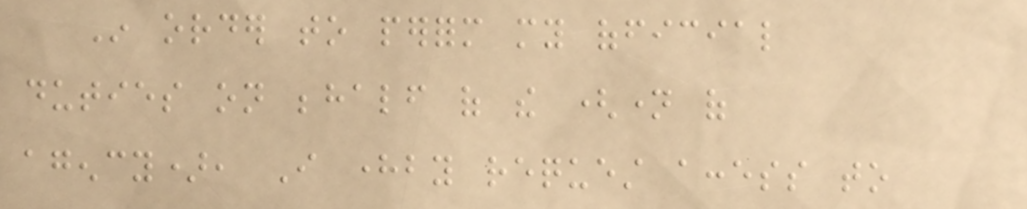In order to perform my official
duties on behalf of the (name of
agency), I hereby request access to
